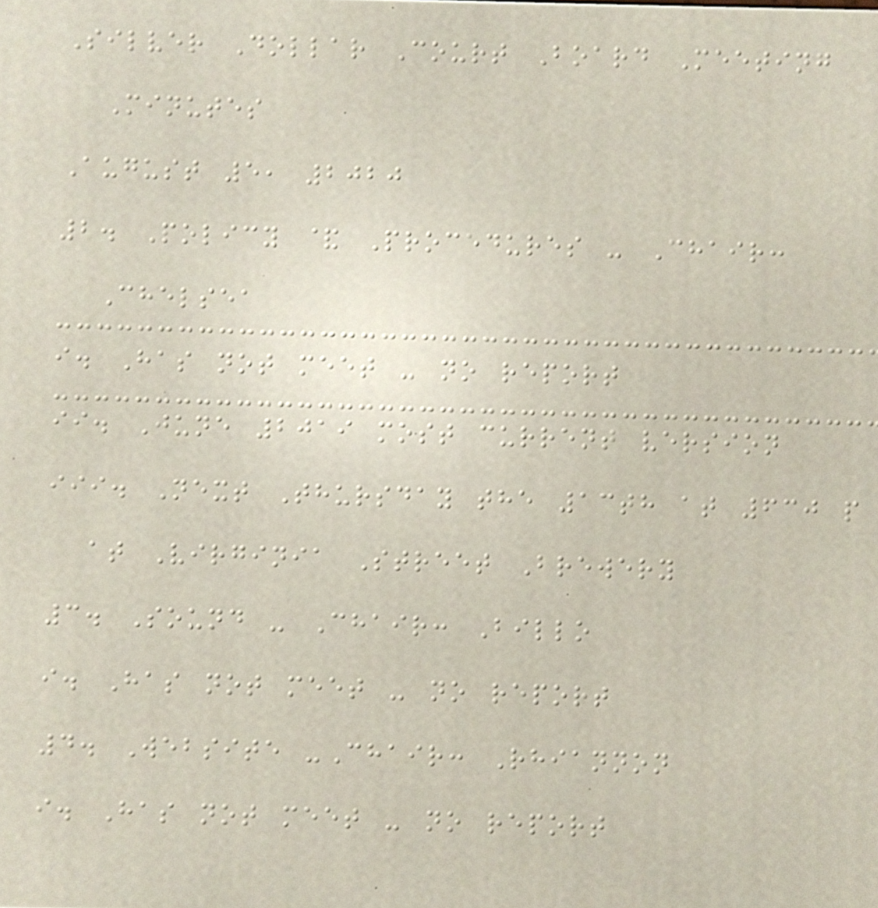Silver Dollar Court Board Meeting
Minutes
August 5, 2020
2. Policy & Procedures - Chair:
Chelsea
i. Has not meet - no report
ii. June 2019 most current version
iii. Next Thursday the 13th at 630 p
at Virginia Street Brewery
3. Sound - Chair: Billo
i. Has not meet - no report
4. Website -Chair: Rhiannon
i. Has not meet - no report
